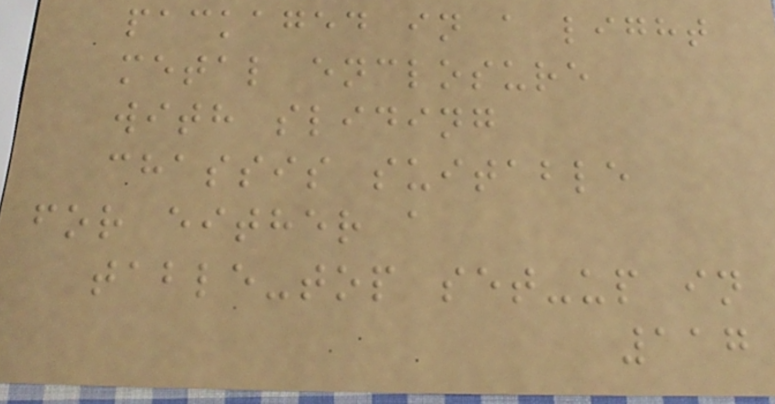packaged in a light
metal enclosure
with sliding
chassis suitable
for either a
table-top set-up in
117
